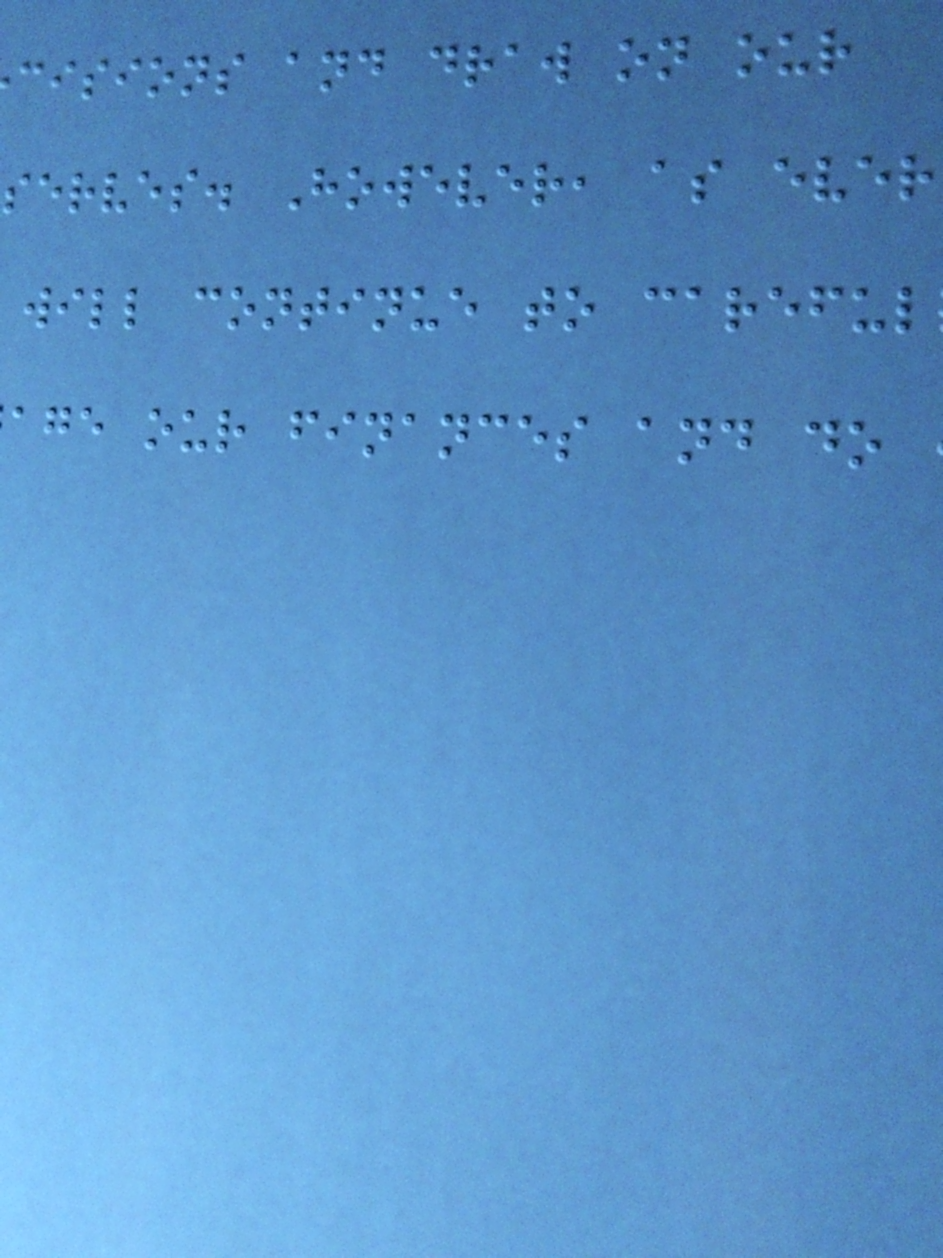cisions and draw on our
serves. However, as ever
will continue to careful
age our finances and do
